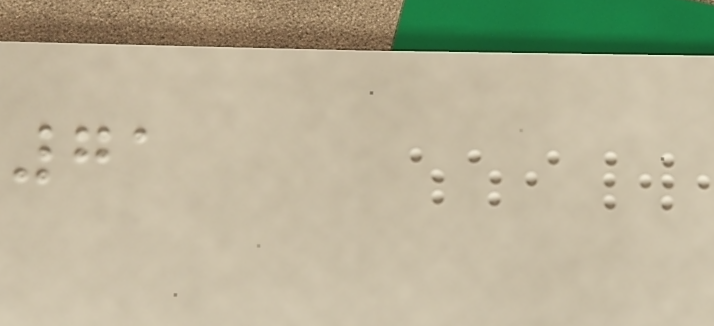71
